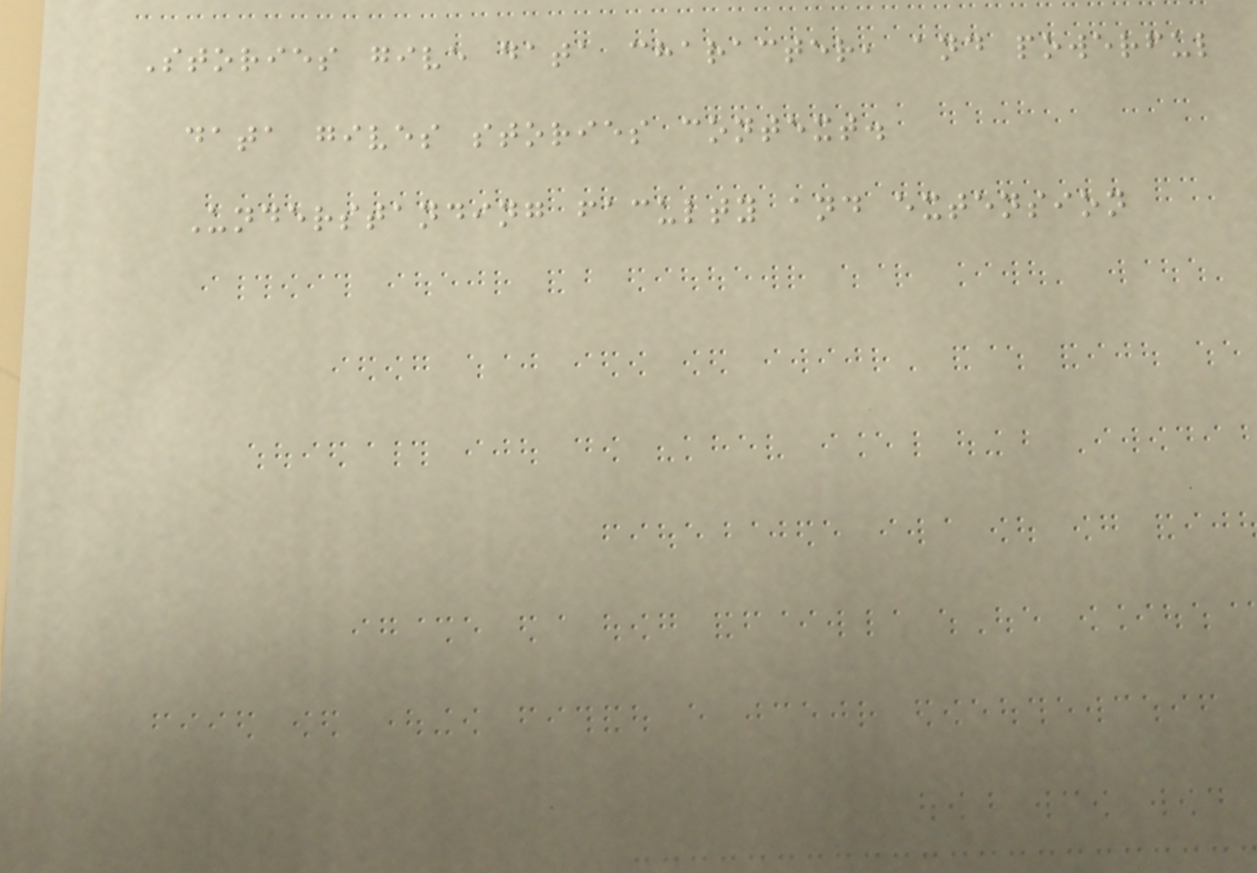Stories give data character, and powerful
data gives stories context.
Understanding faculty and extension
